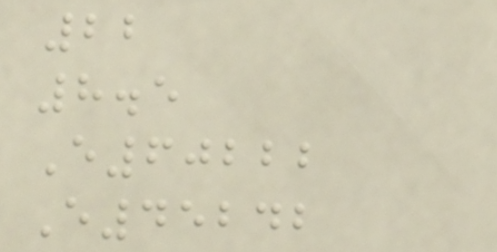22
8.5
E60222
E45242
